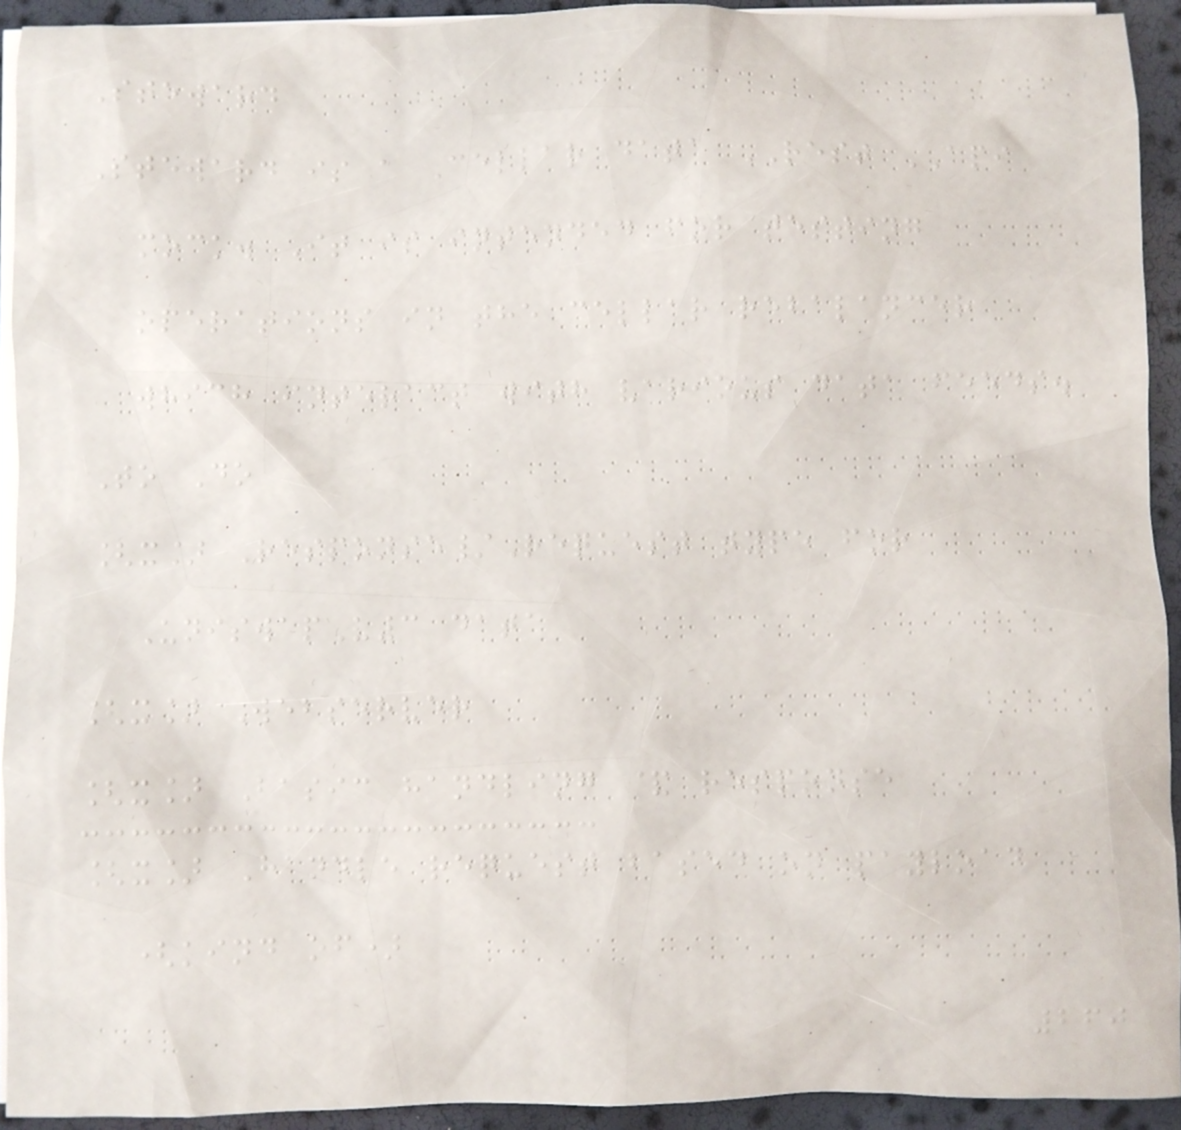Steward
Steward is a Cellar data REST API
mock. It is intended for testing
operations in the cellar rebalancer
which interact with various data feeds.
To Do
[x] Response/Request type for
UniswapV3 data
[x] Webserver
[x] Basic handling & response
[x] Handle request based on payload
(kind of)
260
